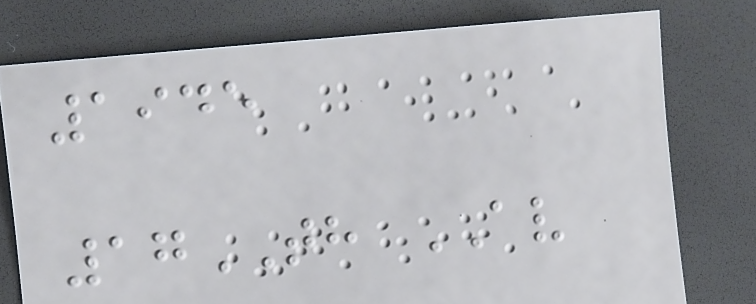1945
17TH AV
